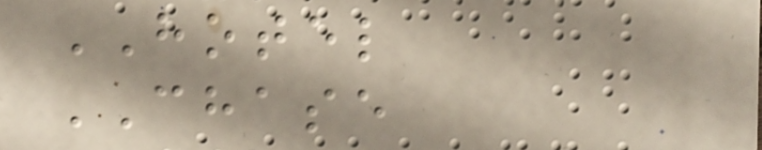HOTEL
CHASE
